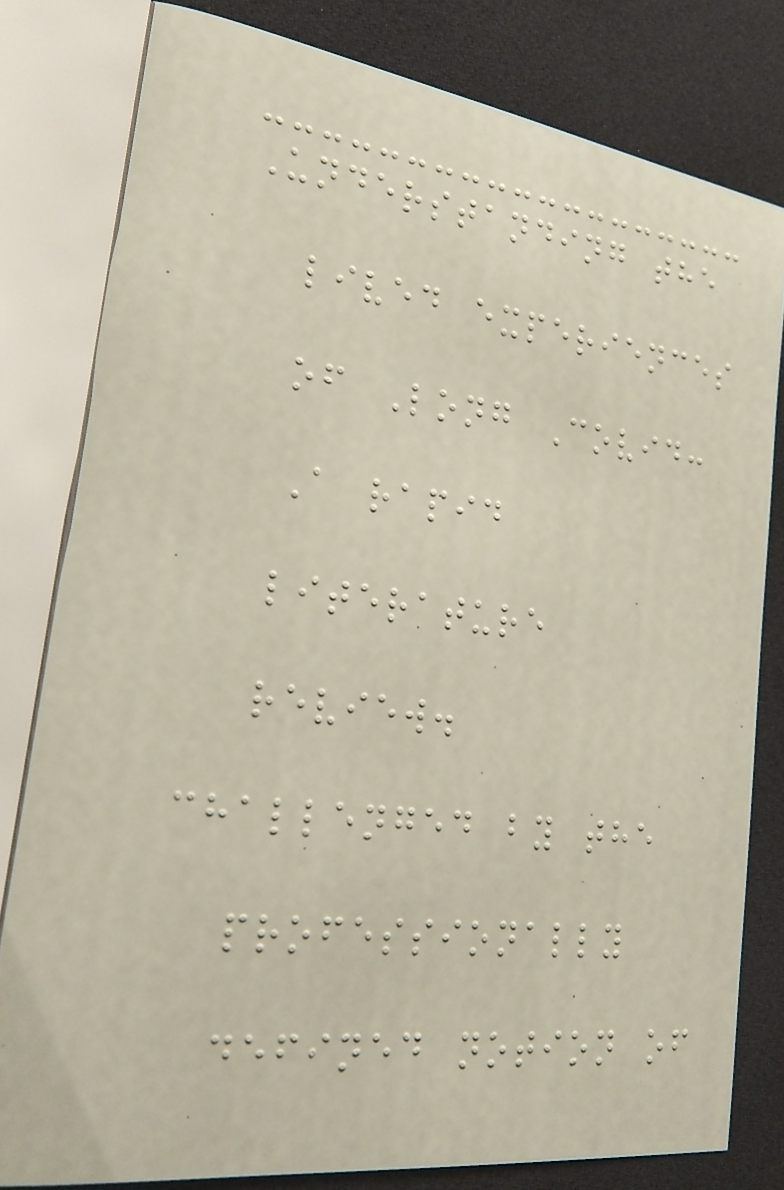Understanding the
lived experiences
of Long Covid:
A rapid
literature
review.
challenged by the
professionally
defined notion of
